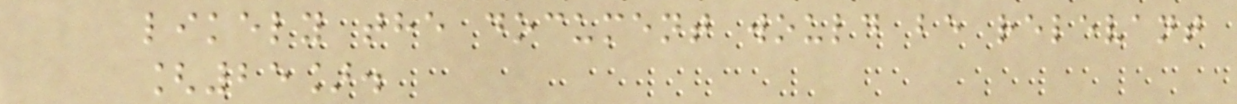likely the document would be relevant
[25].
